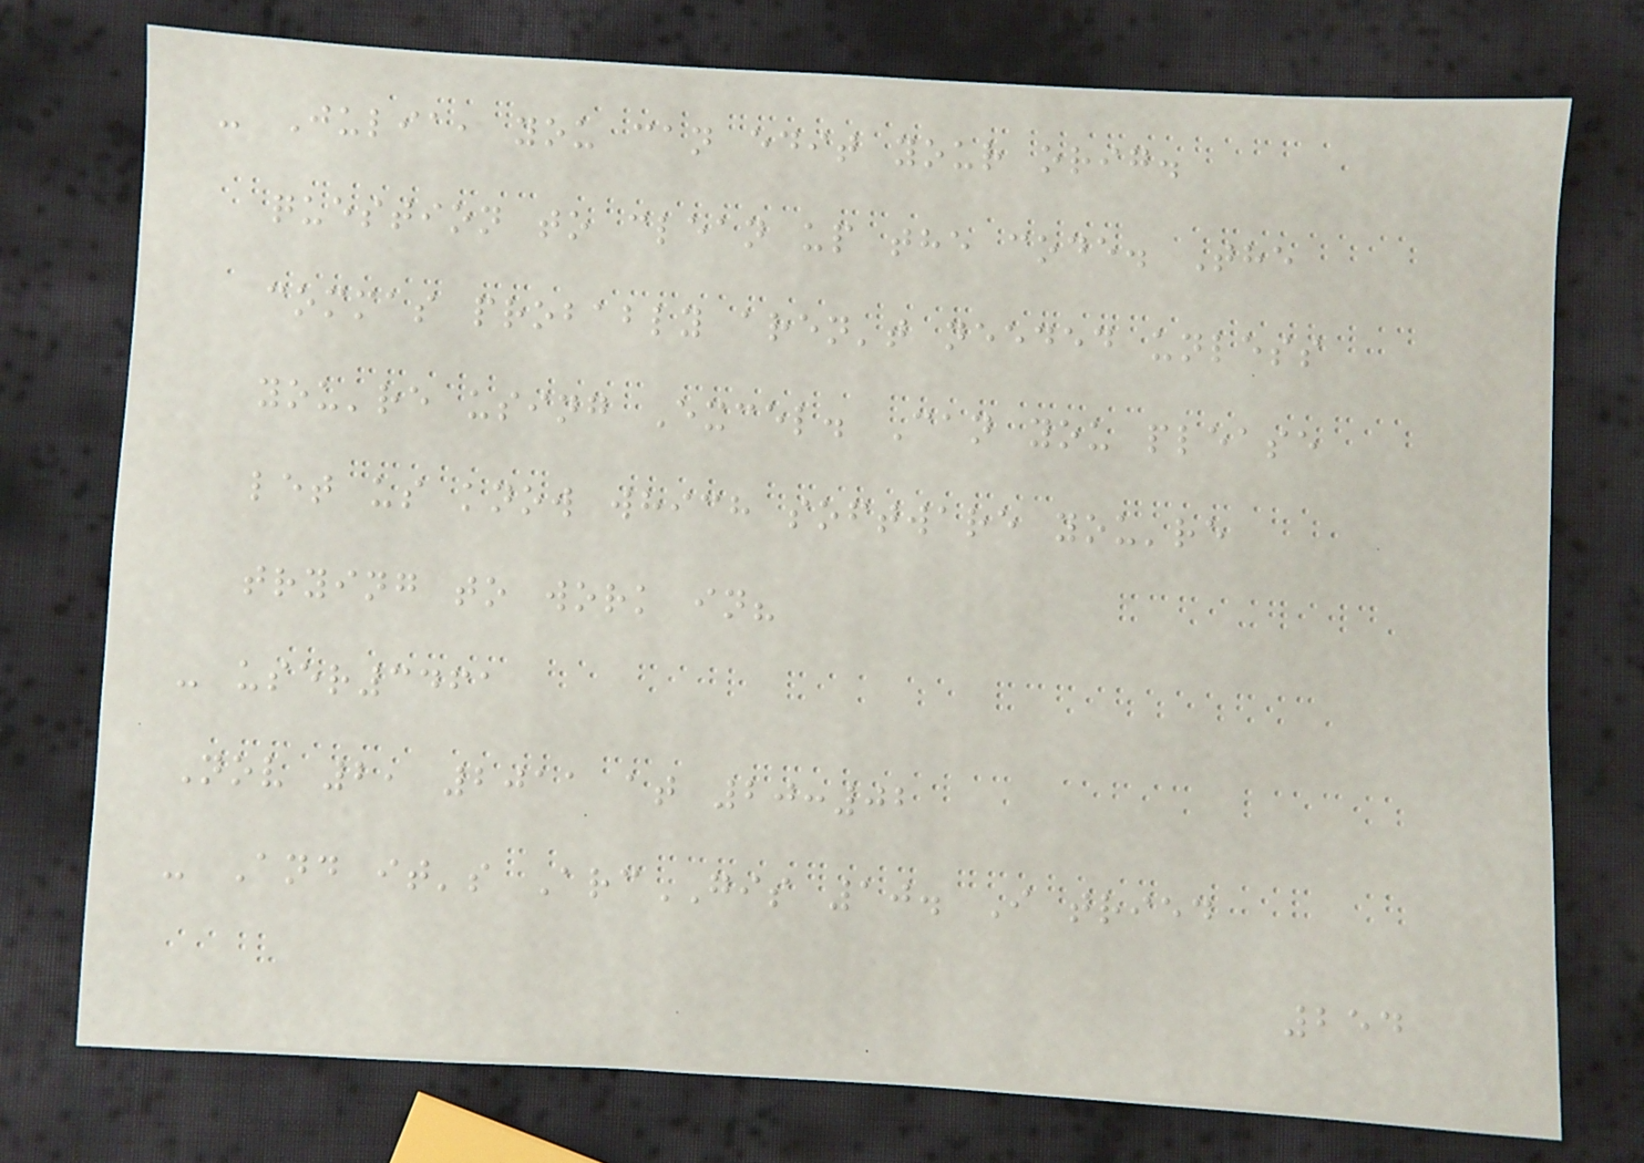- Julia, you can edit your orig.
question to clean up the code. The
commas probably aren't needed unless
you're using Excel. Can you please
let us know which software you're
trying to work in?
- user3461
Nov 2, 2011 at 20:02
- And it's ArcGIS 10. I tried
254
